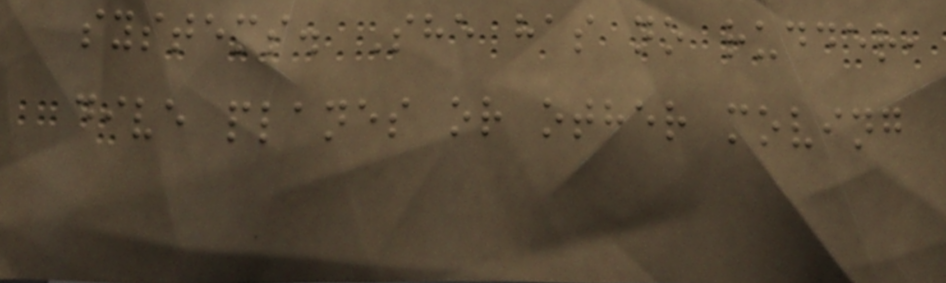systems. She has no rudder,
dive planes or other moving
